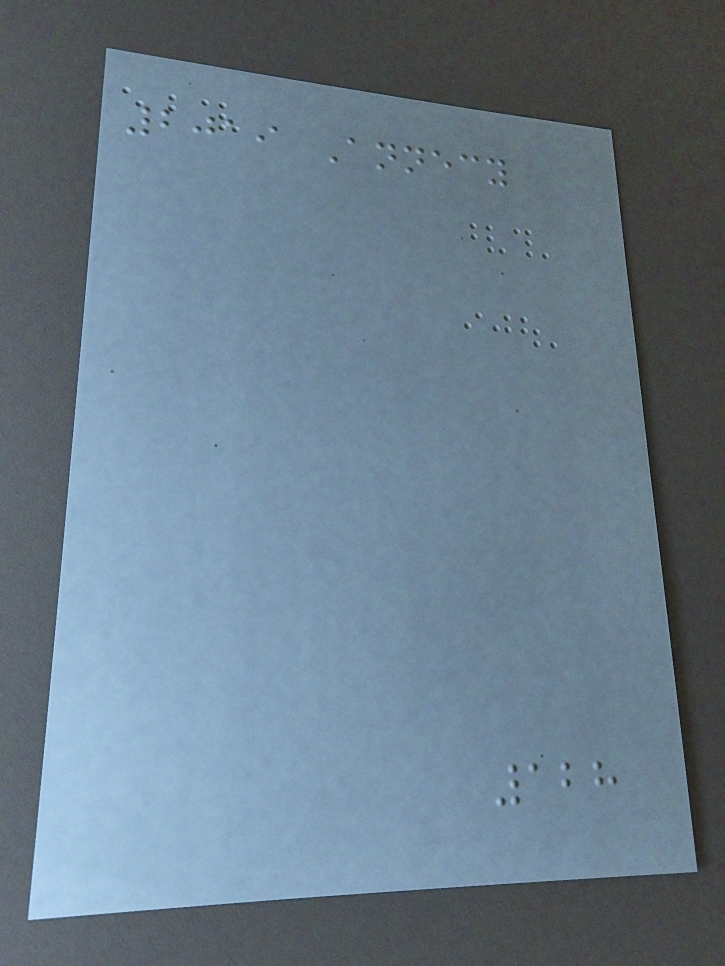2019 Annecy
128
